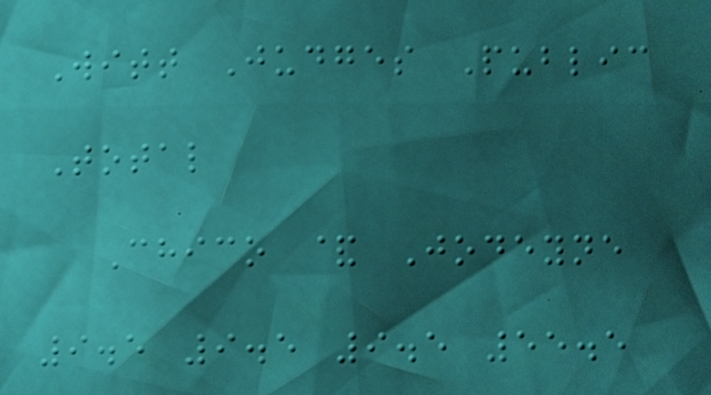Witt Judges Public
Total
Chico & Jodeyne
9.5 9.5 9.5 55.5
